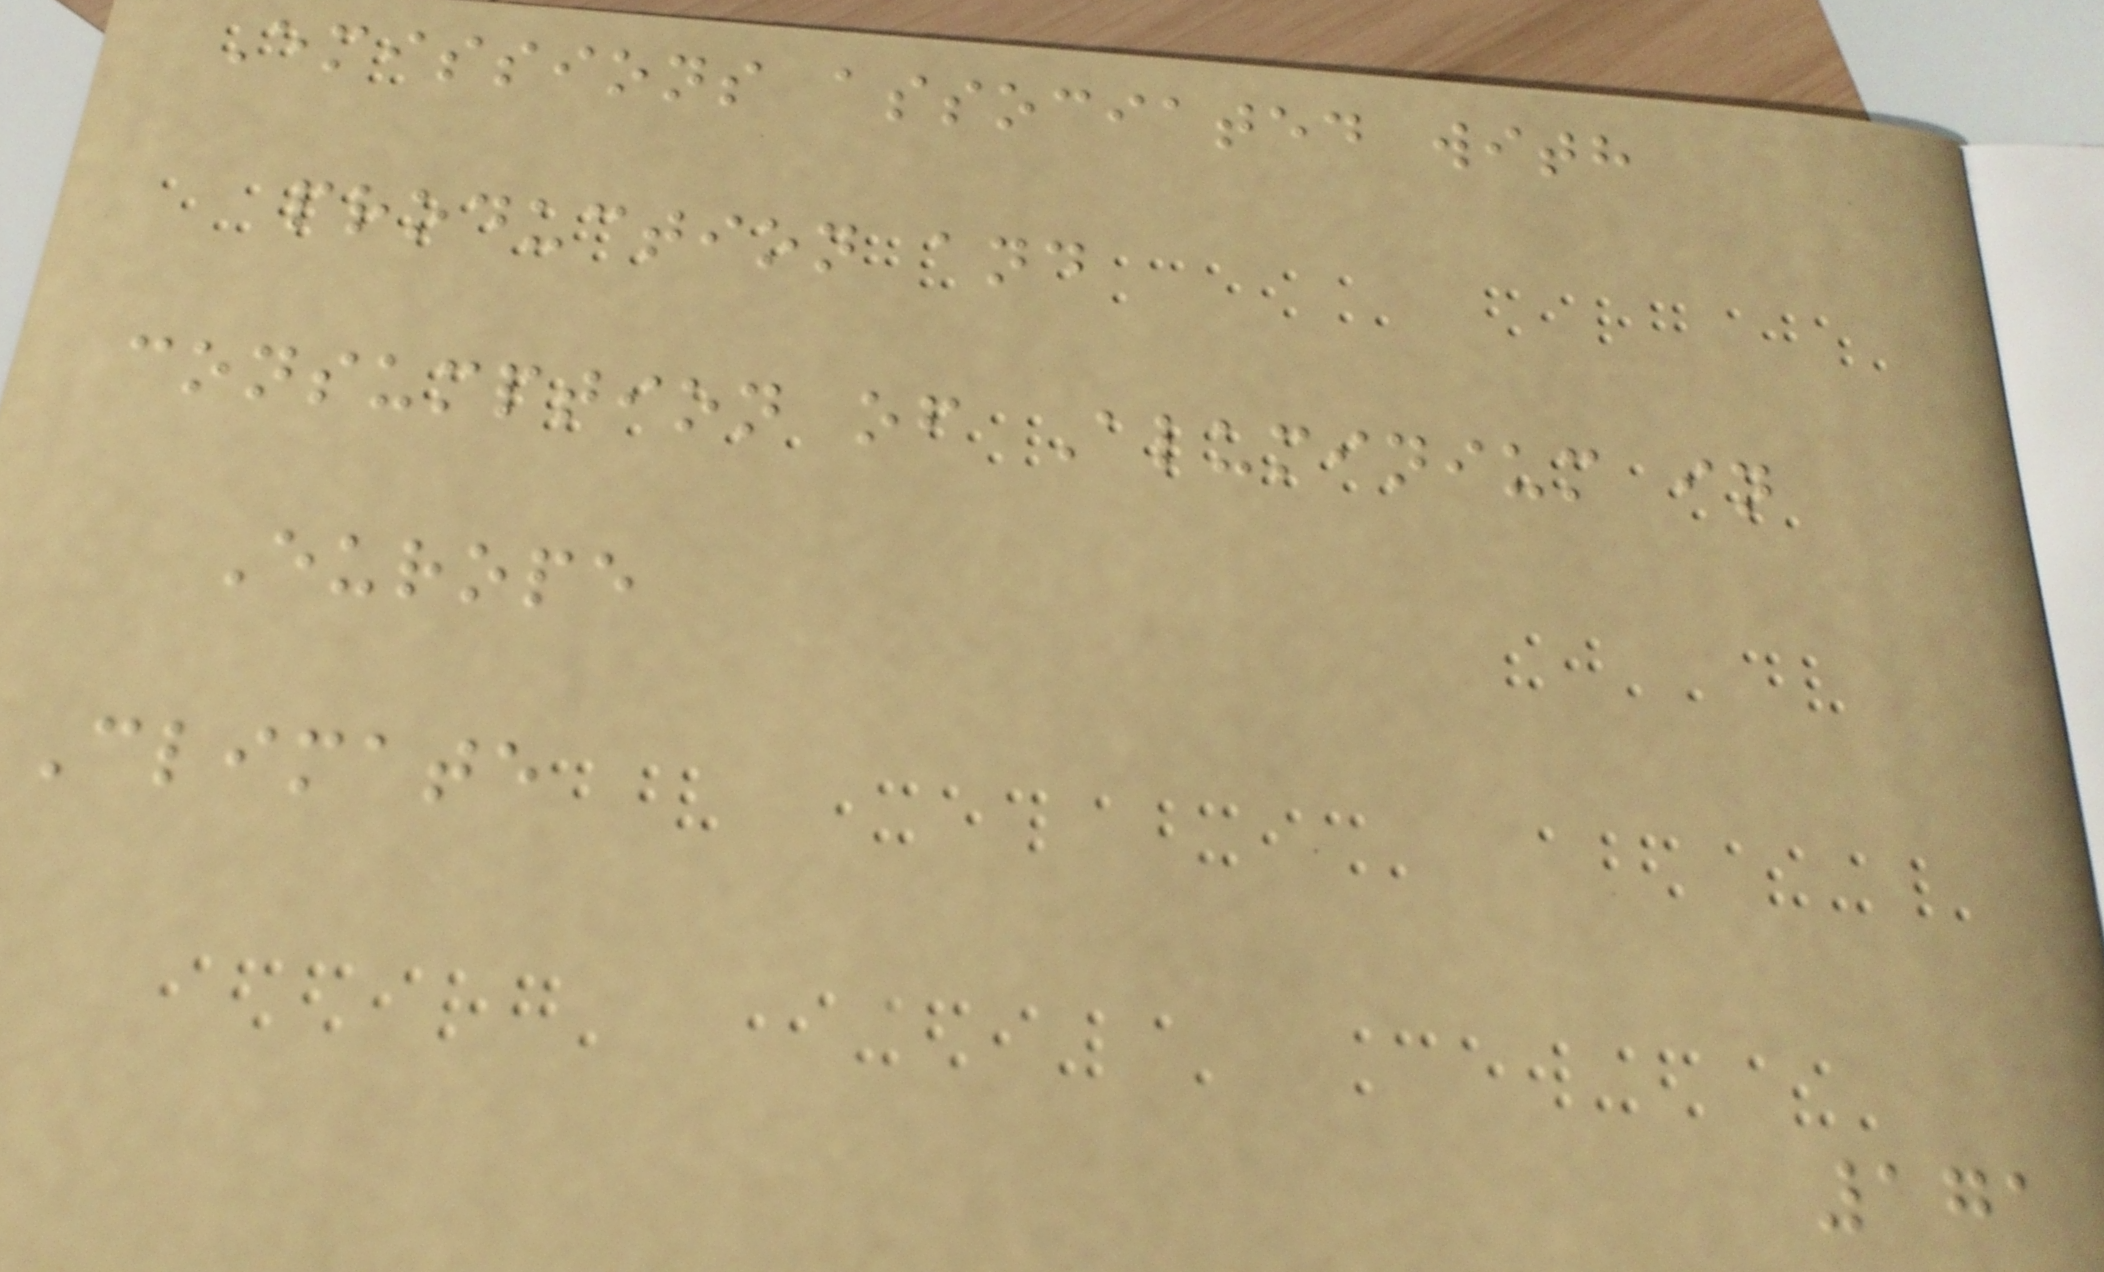Emissions associated with
production and
consumption of Aluminium in
Europe
Climate
171
